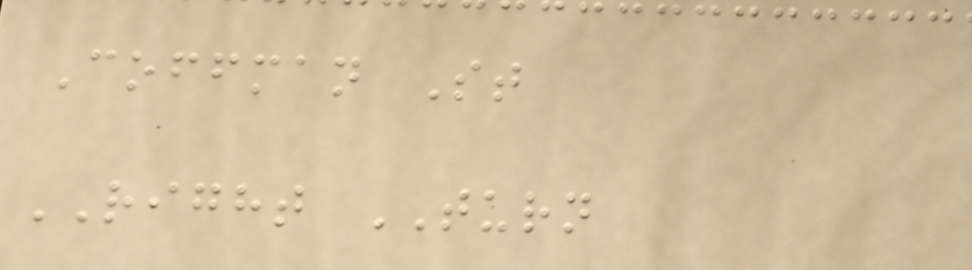Coffman St
RIGHT TURN
